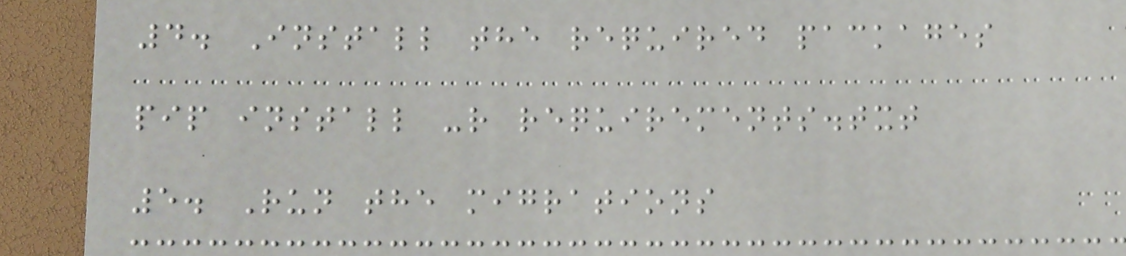4. Install the required packages
pip install -r requirements.txt
5. Run the migrations
